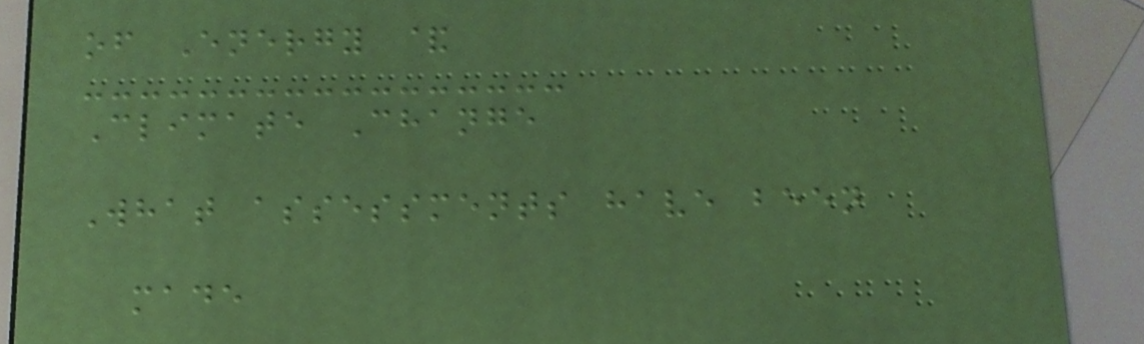of Energy &
Climate Change
What assessments have been
made
